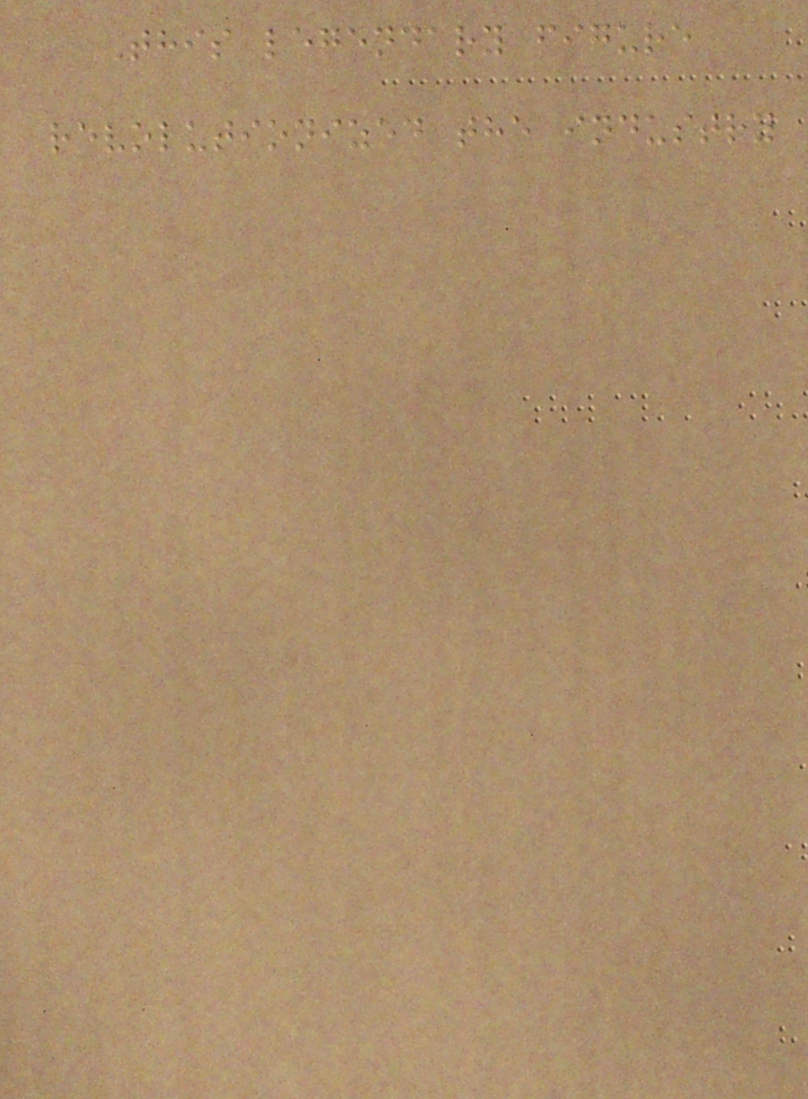This legendary figure
revolutionized the industry
